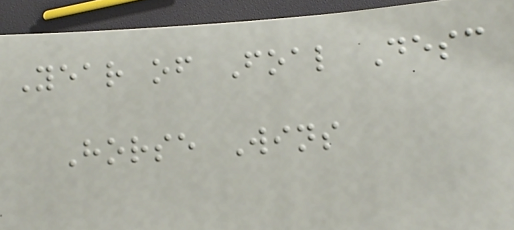Year of Foal Desc
Horse Wins
